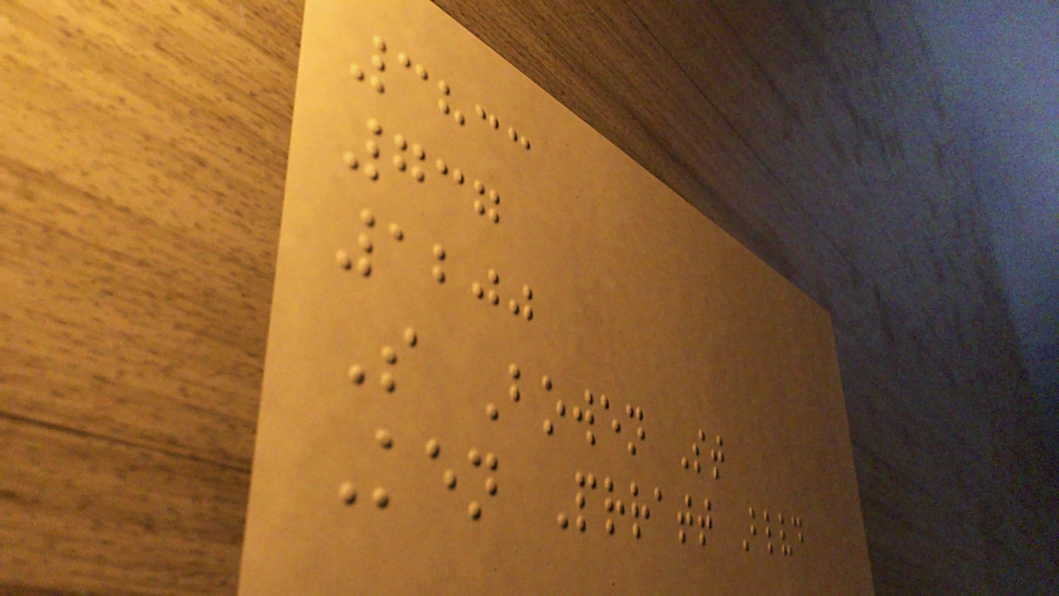3833
737
1200
S Bowen St
Ken Prratt Blvd
